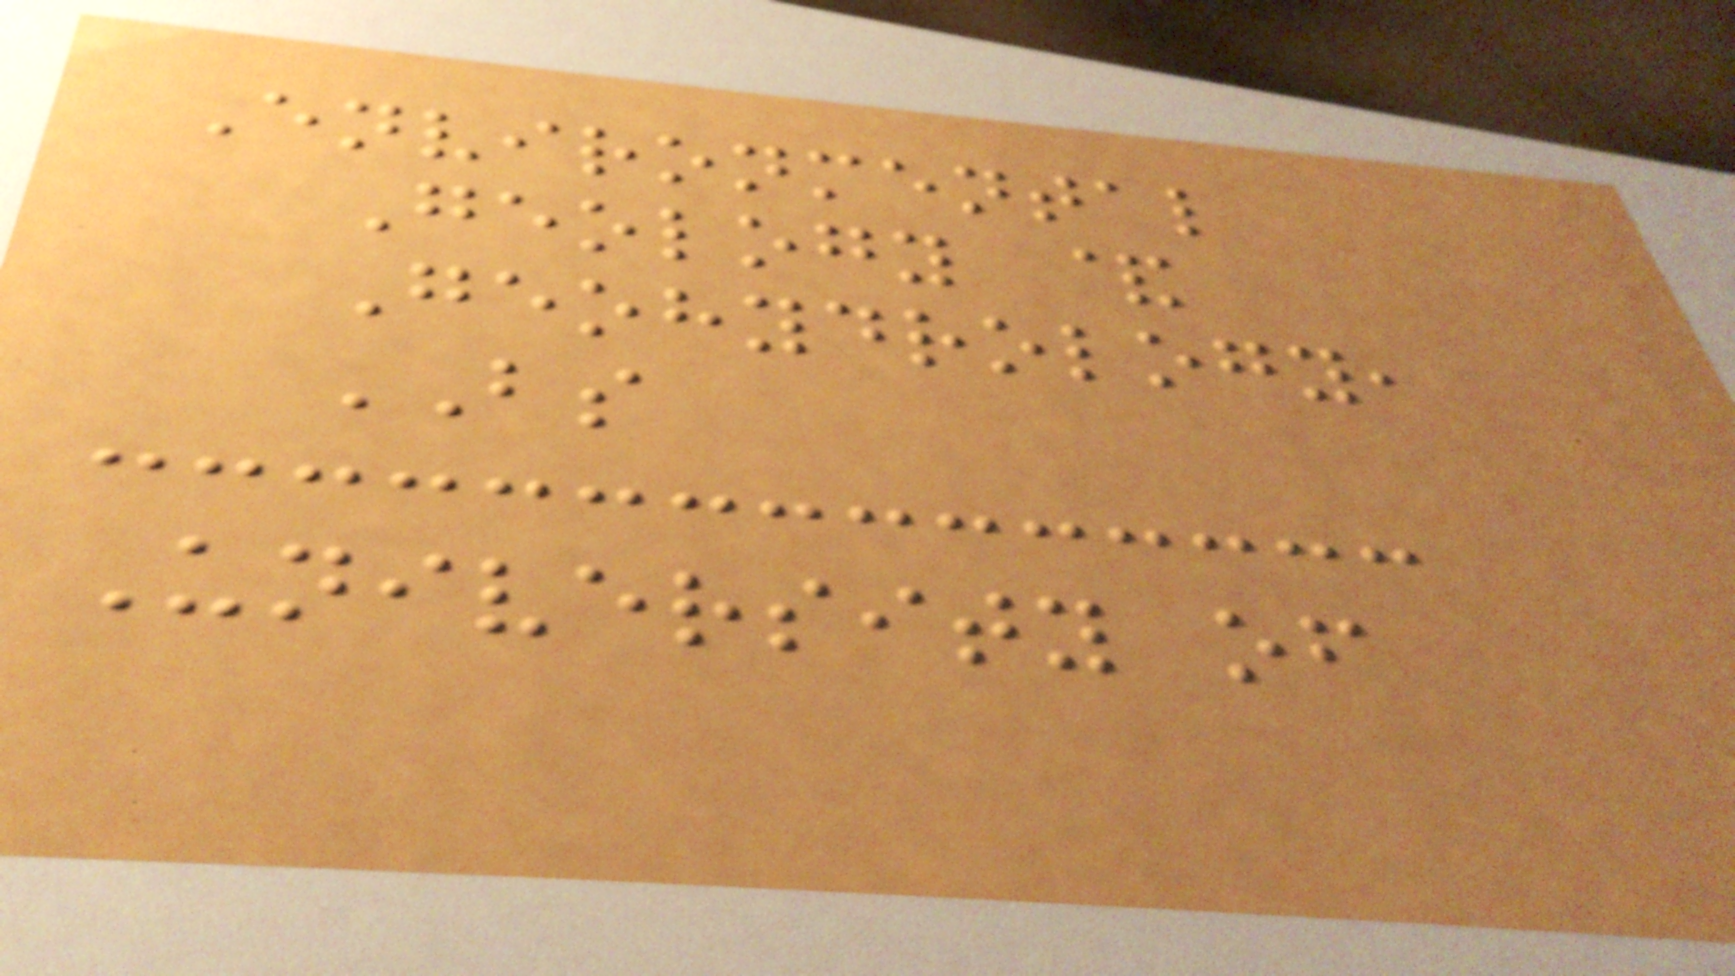Environmental
Geology &
Geohydrology,
BS
University of
